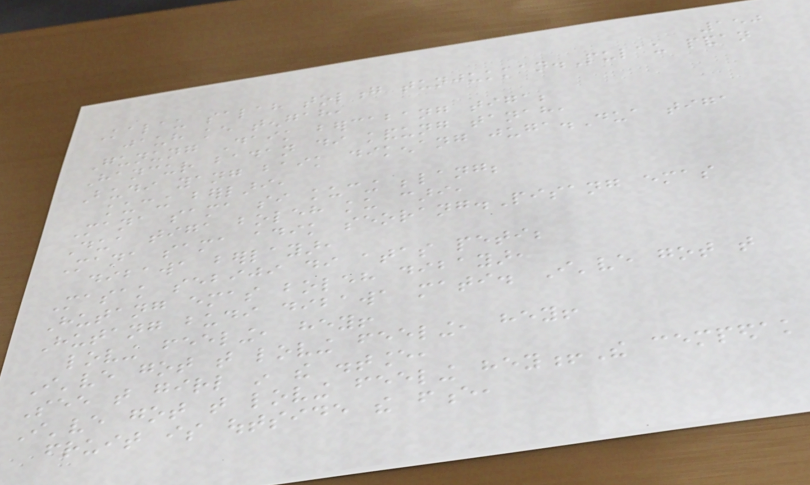150
Kalau salah tolong tunjukkan.Pulau pandan
jauh ke tengah,
Gunung Daik bercabang tiga;
Hancur badan di kandung tanah,
Budi yang baik dikenang juga.Dua tiga
kucing berlari,
Mana sama si kucing belang;
Dua tiga boleh ku cari,
Mana sama adik seorang.Pisang emas
dibawa berlayar,
Masak sebiji di atas peti;
Hutang emas boleh dibayar,
Hutang budi dibawa mati. I've got that
loving feeling, hey!
I've got that loving feeling, hey!
See that girl in the distance,
I've got that loving feeling hey!The cempedak
fruit is outside the fence,
